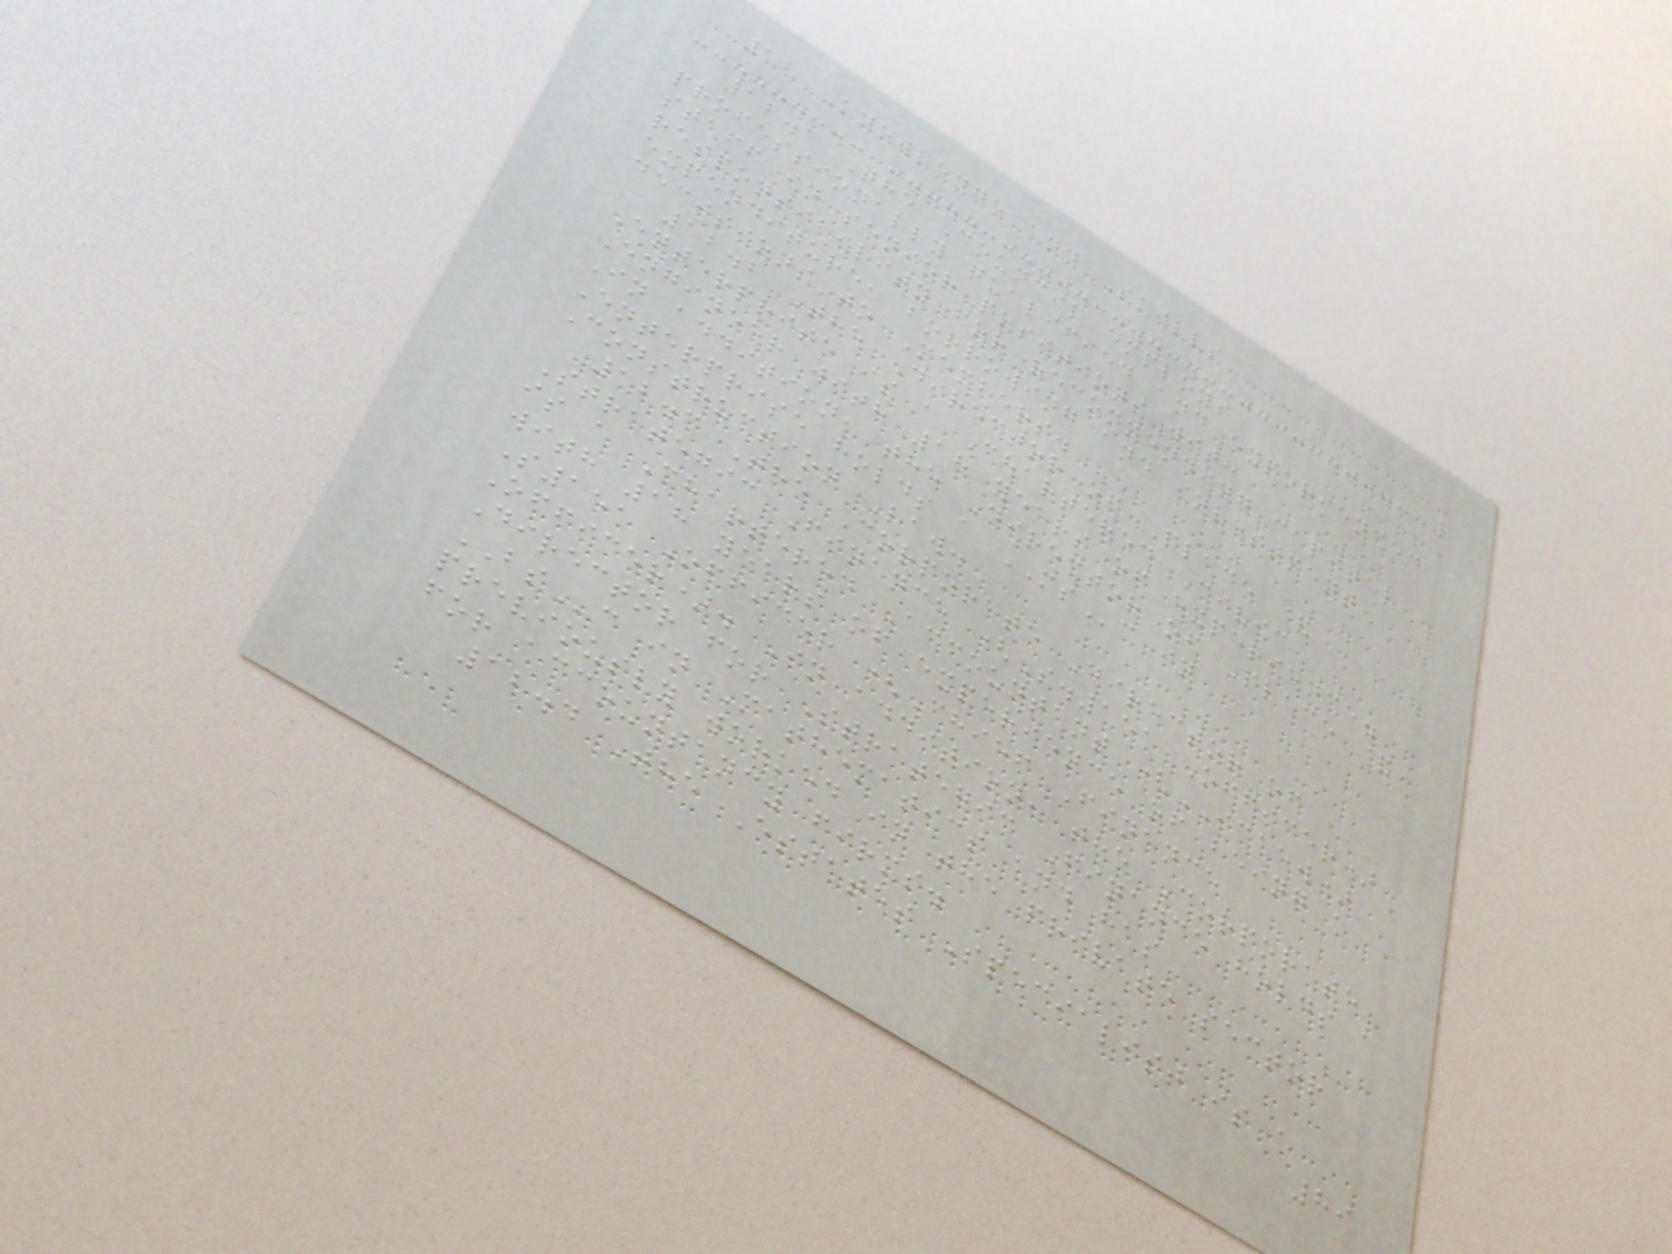12 Knowledge and Skills
12.1 The Council employs
professionally qualified and experienced
staff in senior positions with
responsibility for recommending capital
expenditure, borrowing and investment
decisions to Members.
12.2 The Director of Place &
Enterprise is a Chartered Civic
Engineer with 18 years of experience.
In addition, the Director of Place &
Enterprise holds a MSc in
Construction Law.
12.3 The Corporate Director of
Strategic Finance (S.151 Officer)
is a Chartered Accountant (ICAEW)
with 18 years of experience of being a
S151 Officer (Chief Finance
Officer). In addition, the Corporate
Director for Strategic Finance holds a
BSc in Mathematics and has
previously worked in the private sector
for accountancy firms.
12.4 The Estates Specialist is a
89
